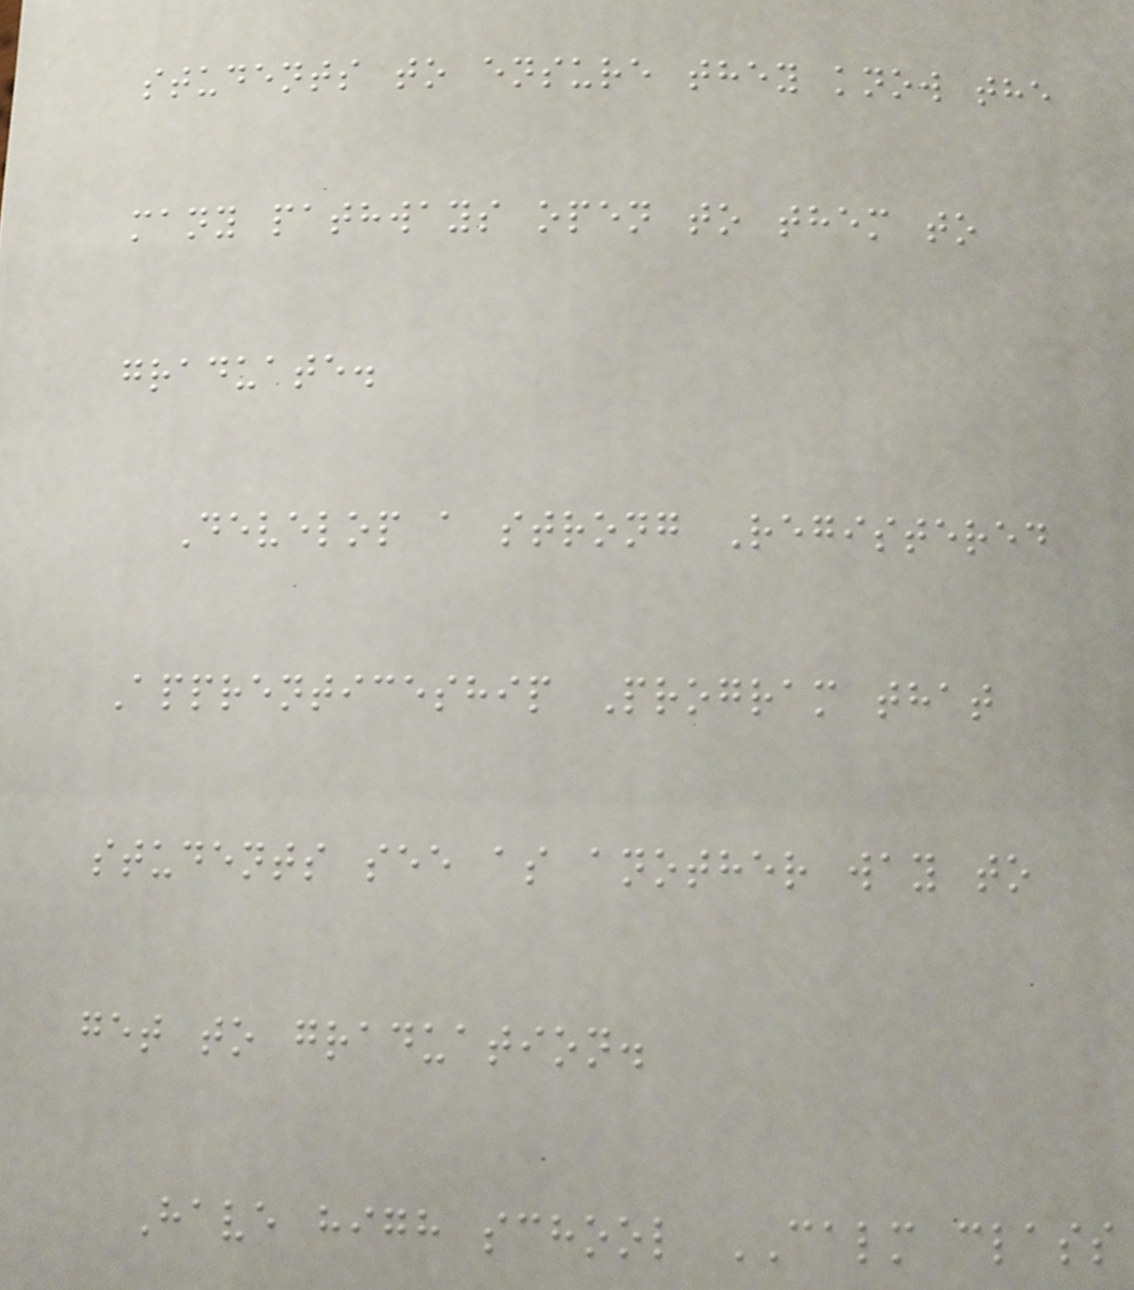students to ensure they know the
many pathways open to them to
graduate.
Develop a strong Registered
Apprenticeship Program that
students see as another way to
get to graduation.
Have high school CALM class
